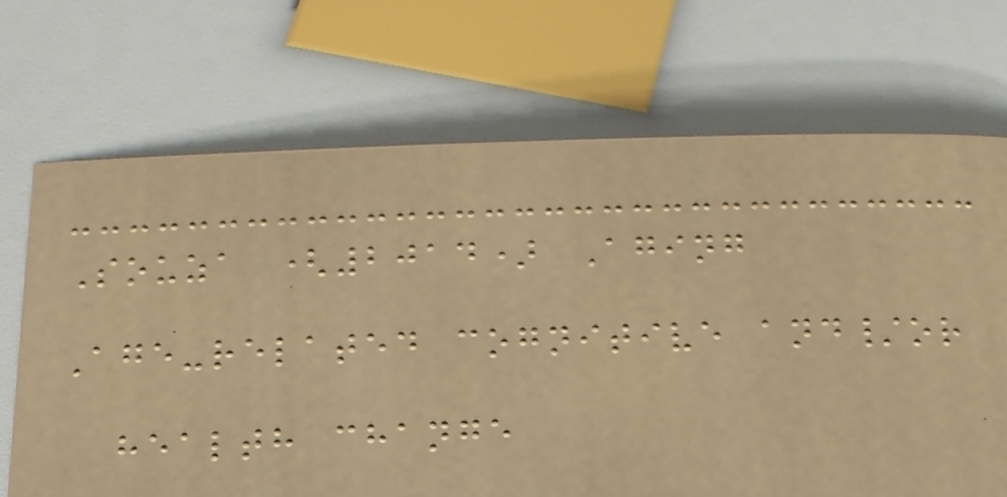Souza (2014) Aging
Age-related cognitive and/or
health change
